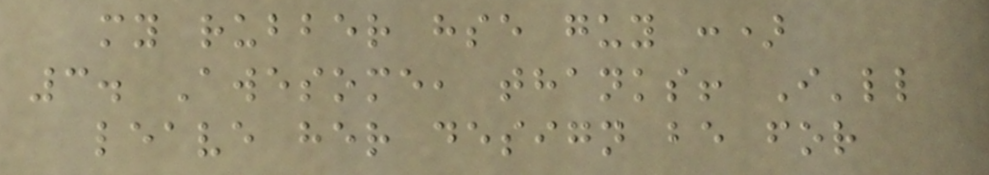my rubber hse guy :)
3. Awesome, thanks! I'll
leave her design be for
